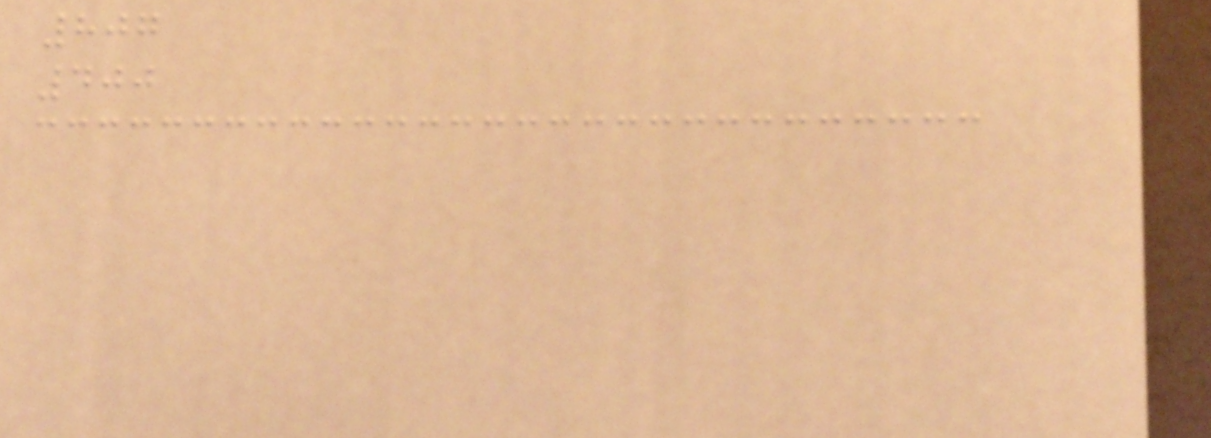807
400
